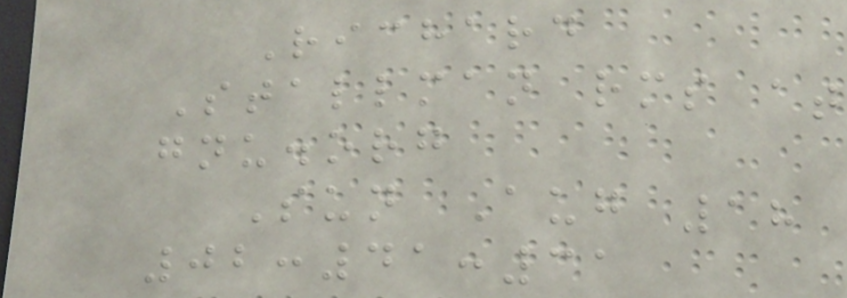Richard
Stallman rms at
gnu.org
Sun Aug 18
02:41:31
